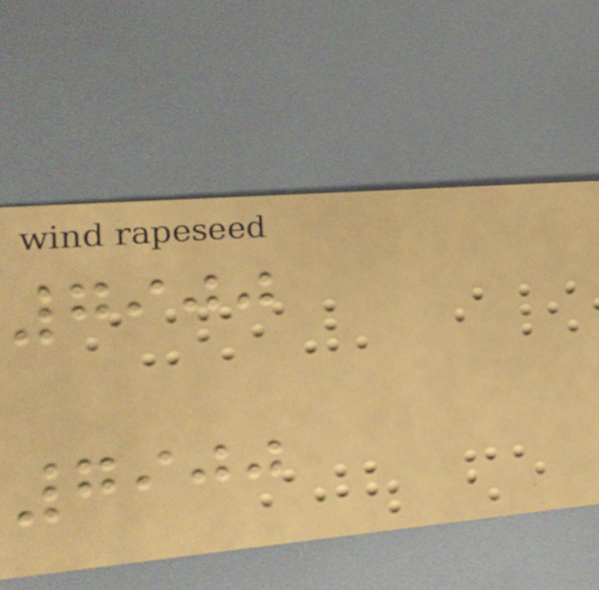7900
7900
